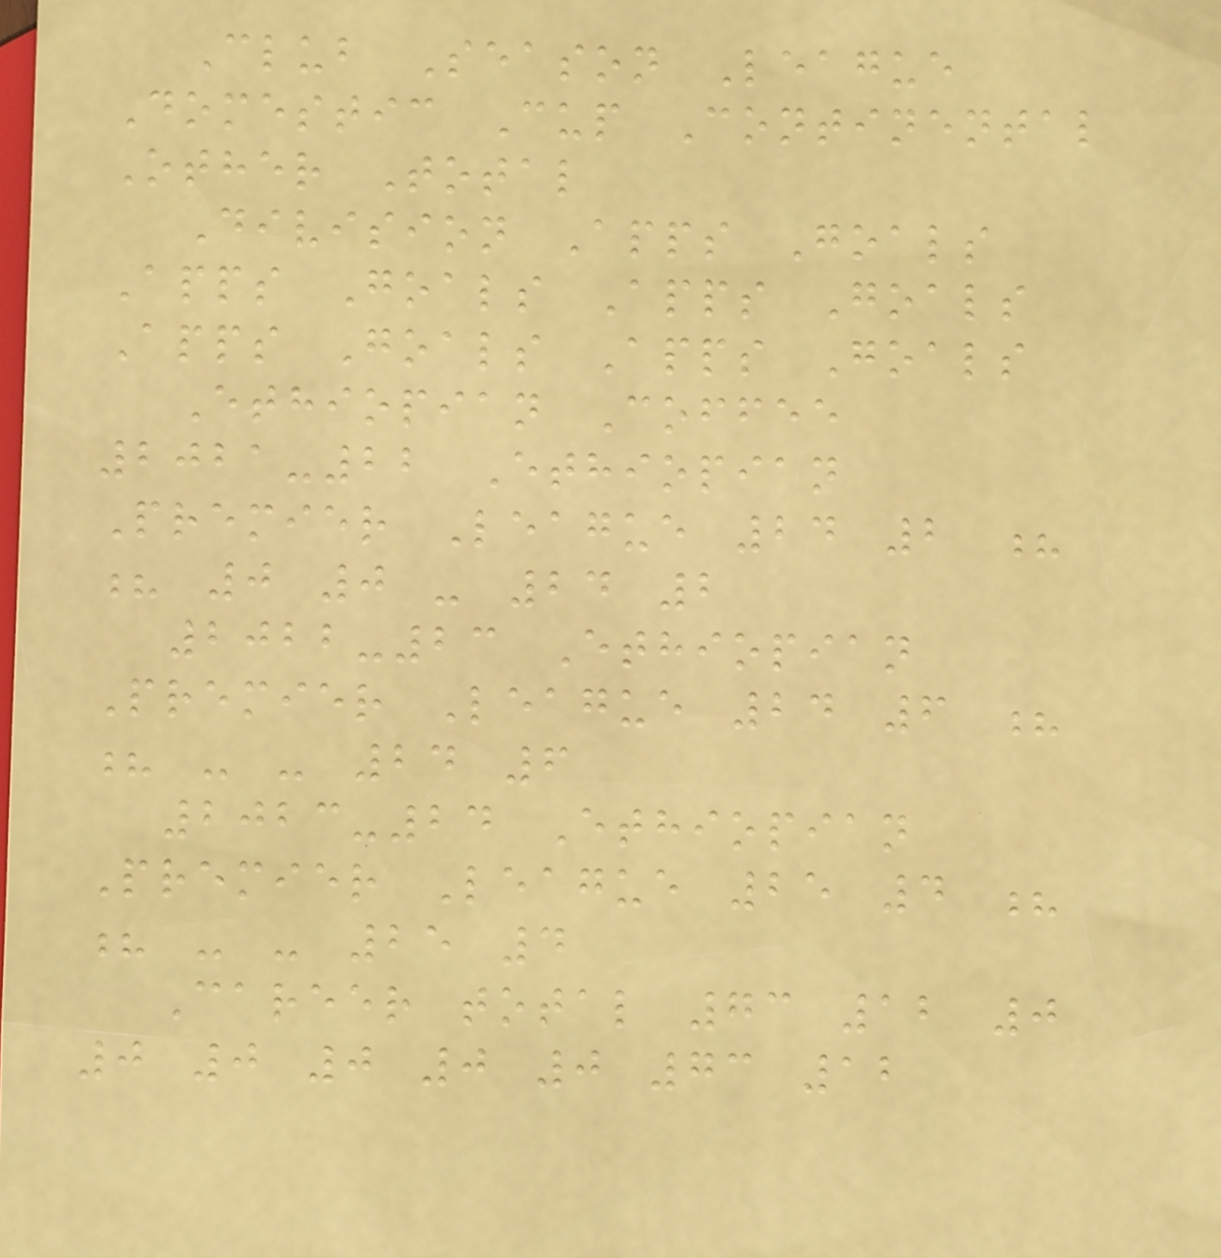Club Season League
Domestic Cup Continental
Other Total
Division Apps Goals
Apps Goals Apps Goals
Apps Goals Apps Goals
Ethiopian Coffee
2021-22 Ethiopian
Premier League 24 2 ?
? 0 0 - 24 2
2022-23 Ethiopian
Premier League 24 6 ?
? - - 24 6
2023-24 Ethiopian
Premier League 25 4 ?
? - - 25 4
Career total 73 12 0
0 0 0 0 0 73 12
